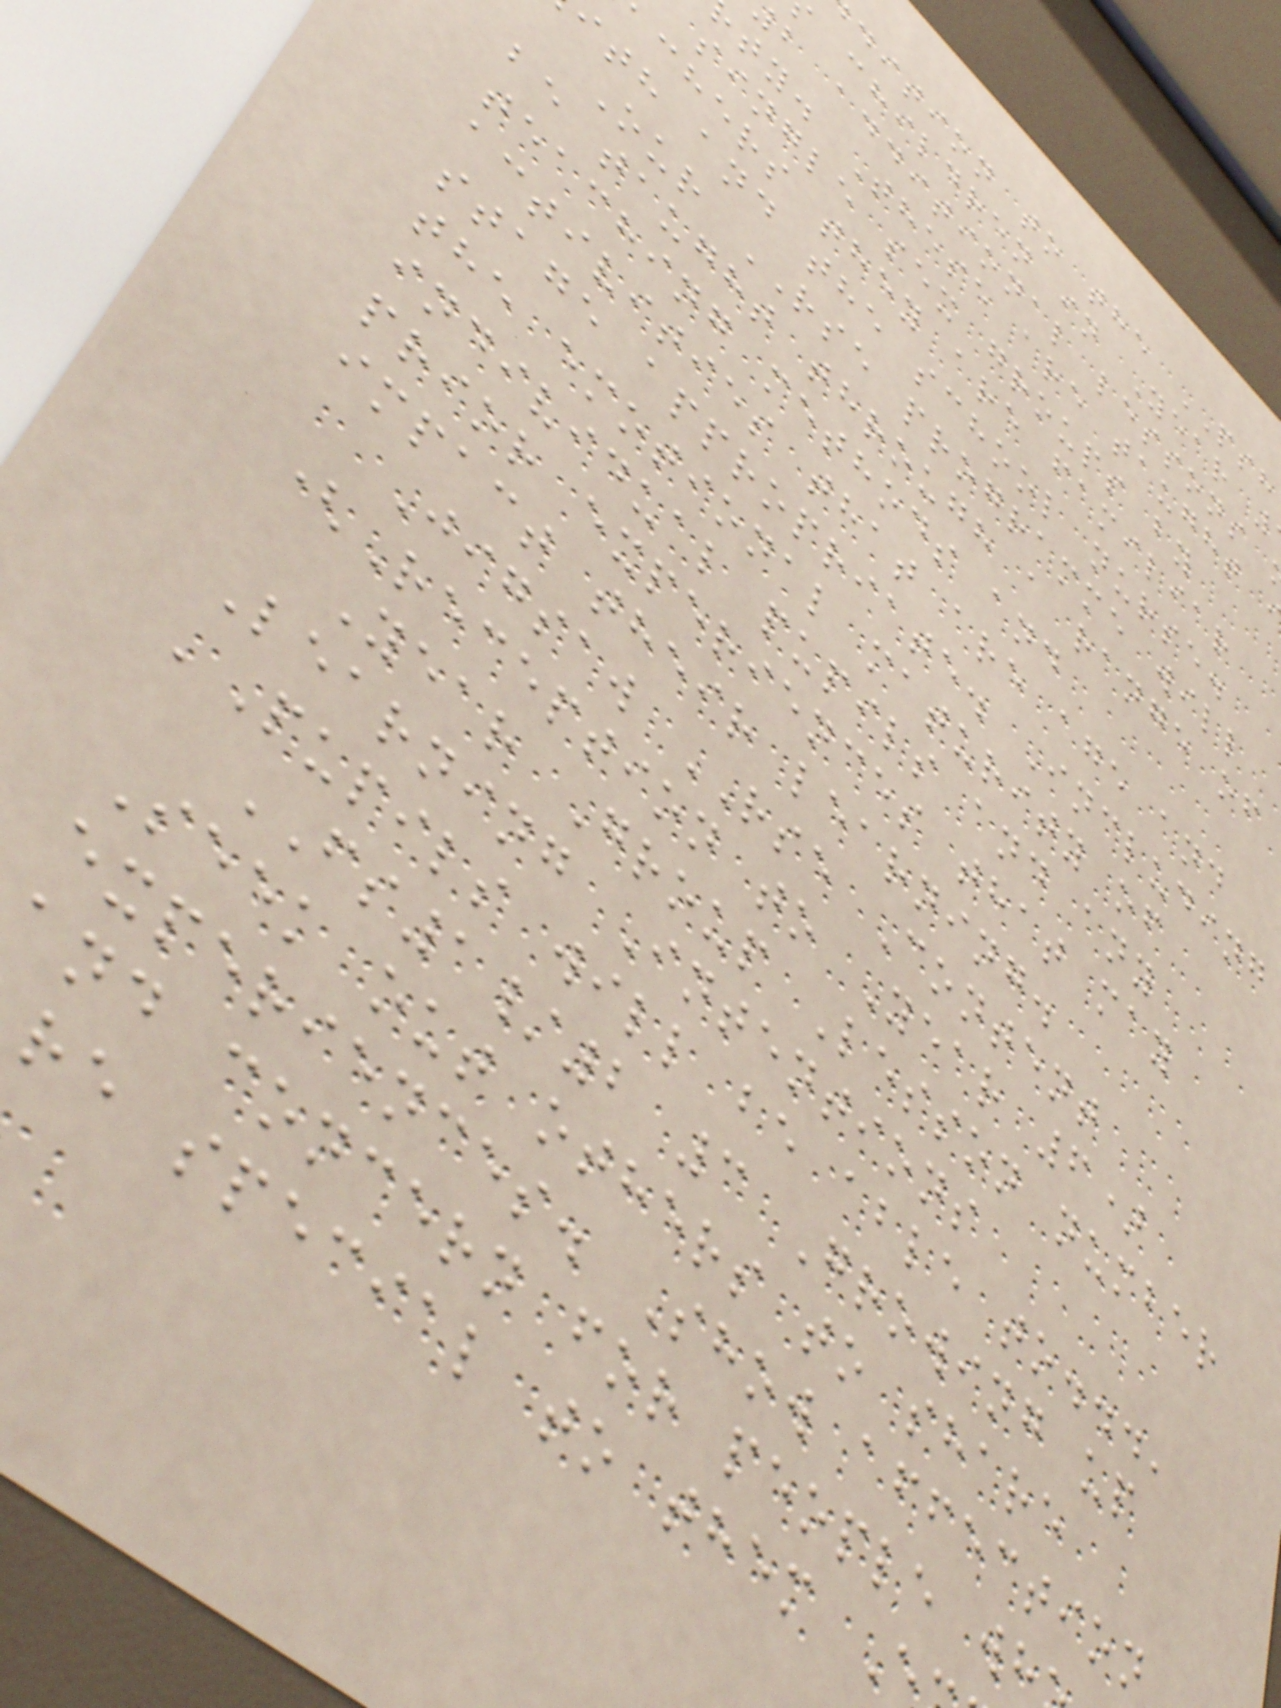dition to the PSH
children in Year
b additional lessons
ty. These are taught
single sex groups by
chers they are familiar
ith and the school nurse.
Our RSE programme will
be taught through a range of
teaching methods and
activities that are age and
stage appropriate. Including
the emotional maturity of
individual pupils and any
prior experiences that may
impact their learning.
Jigsaw RSE Content
(Reception to Year 6)
Year Group Lesson number
Learning Intentions
'Pupils will be able to...'
FS1/2 3 Growing up
Seek out others to share
experiences. Show affection
and concern for people wh
re special to them E
